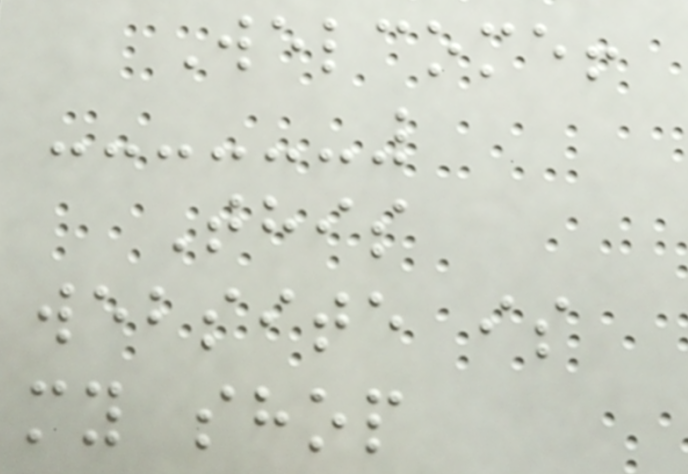Welcome!
This
website is
my shop
